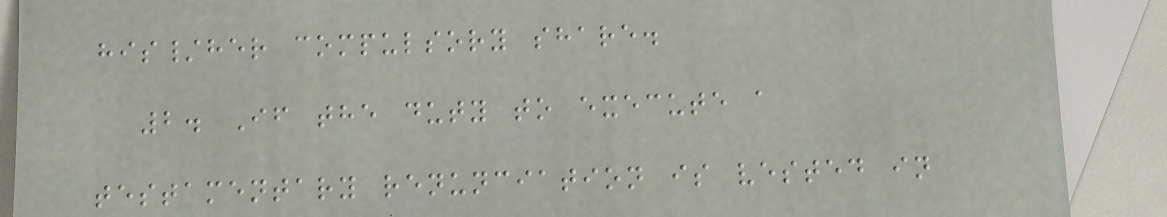his/her compulsory share.
2. If the duty to execute a
testamentary renunciation is vested in
